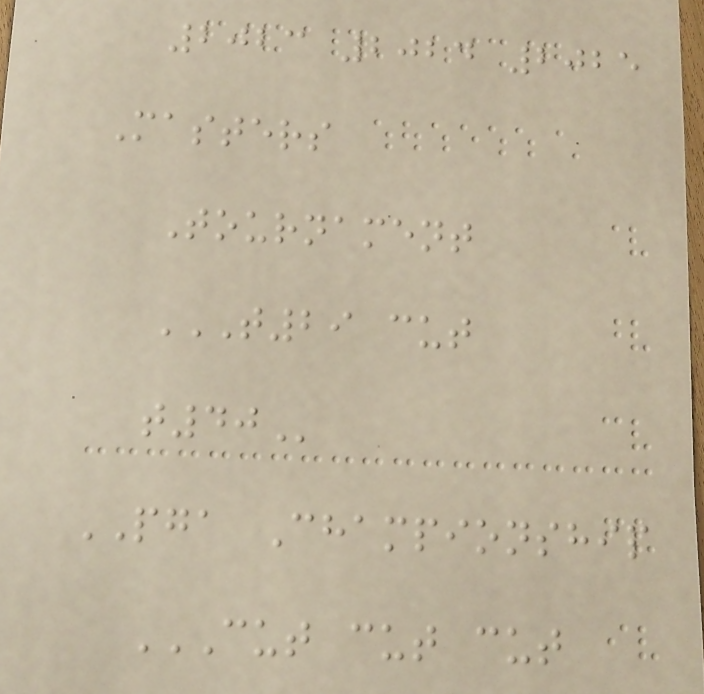2023 2024 2025
Masters
Tournament
T29 CUT
T40
PGA Championship
CUT CUT CUT
